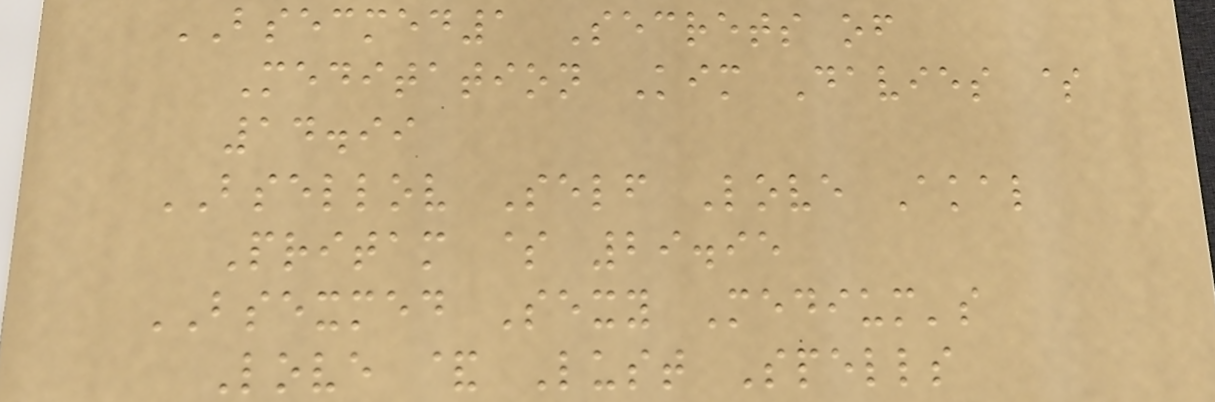BSECMED1 Secrets of
Meditation Kim Davies $
14.99
BSELLOV Self Love Akal
Pritam $ 29.95
BSEXMED Sexy Medium's
Love & Lust Spells
